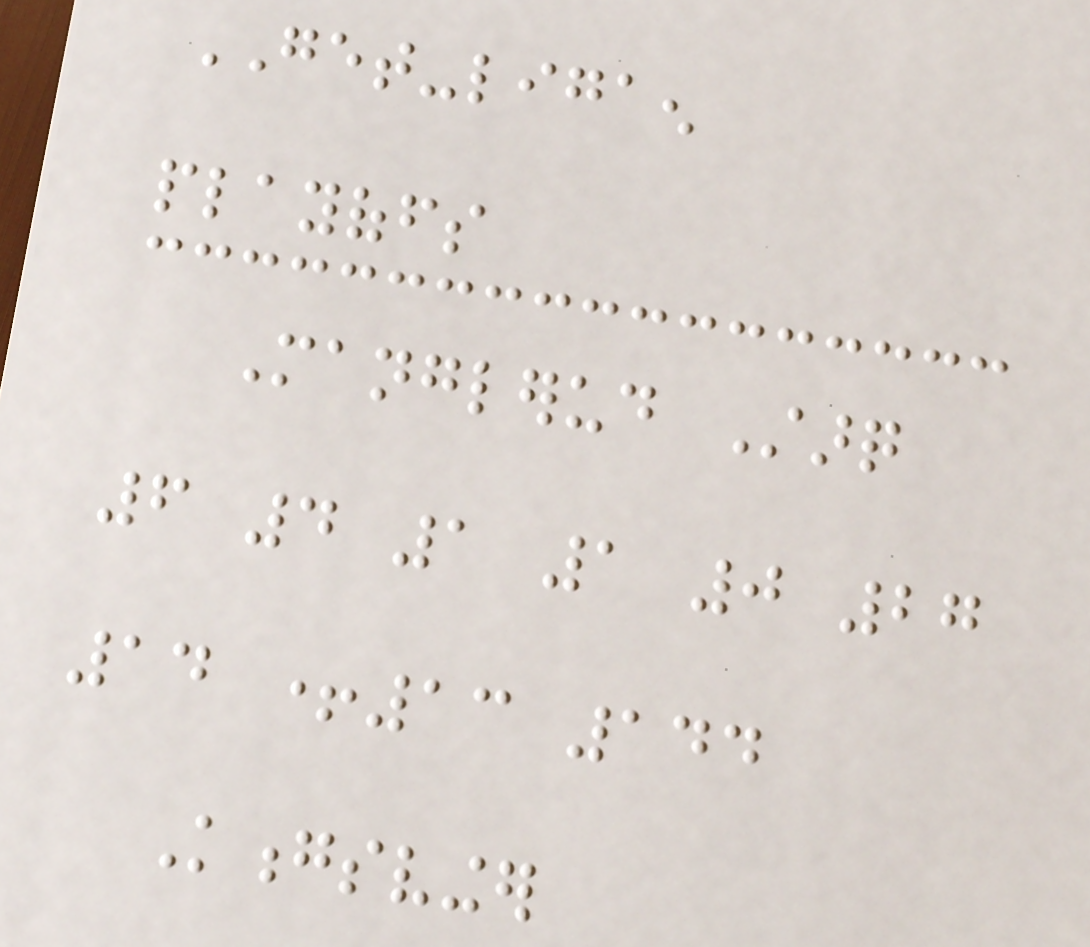GET-ligaen
playoffs
Manglerud Starq
6 4 1 1 0 27
14 +13 144
Kongsvinger
